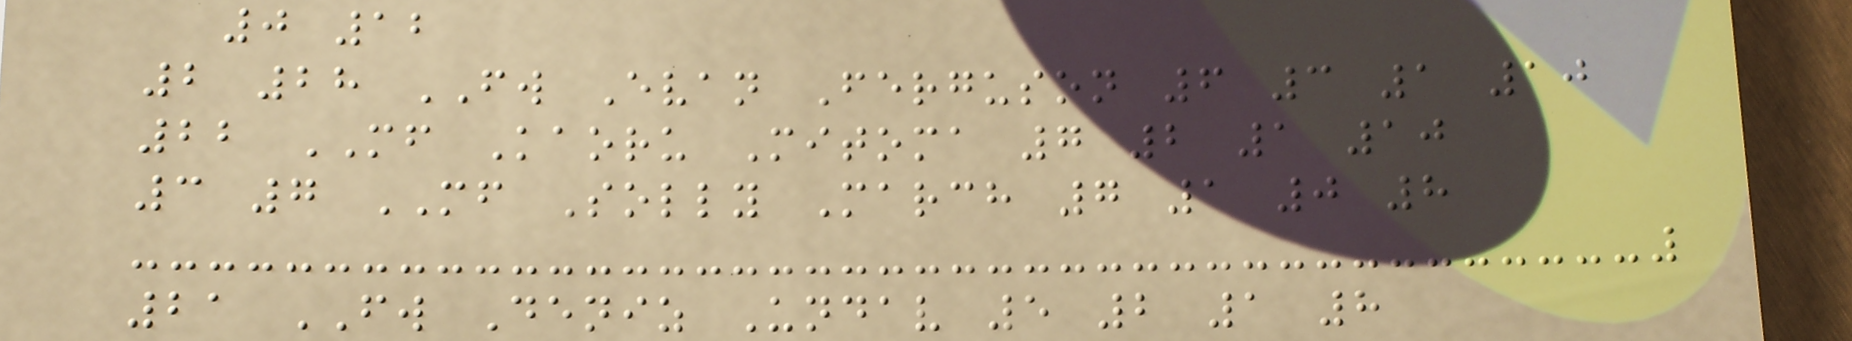0 12
2 28 FW Evan Ferguson 6 3 1 10
22 MF Kaoru Mitoma 7 2 1 10
3 7 MF Solly March 7 1 0 8
21 FW Deniz Undav 5 2 1 8
